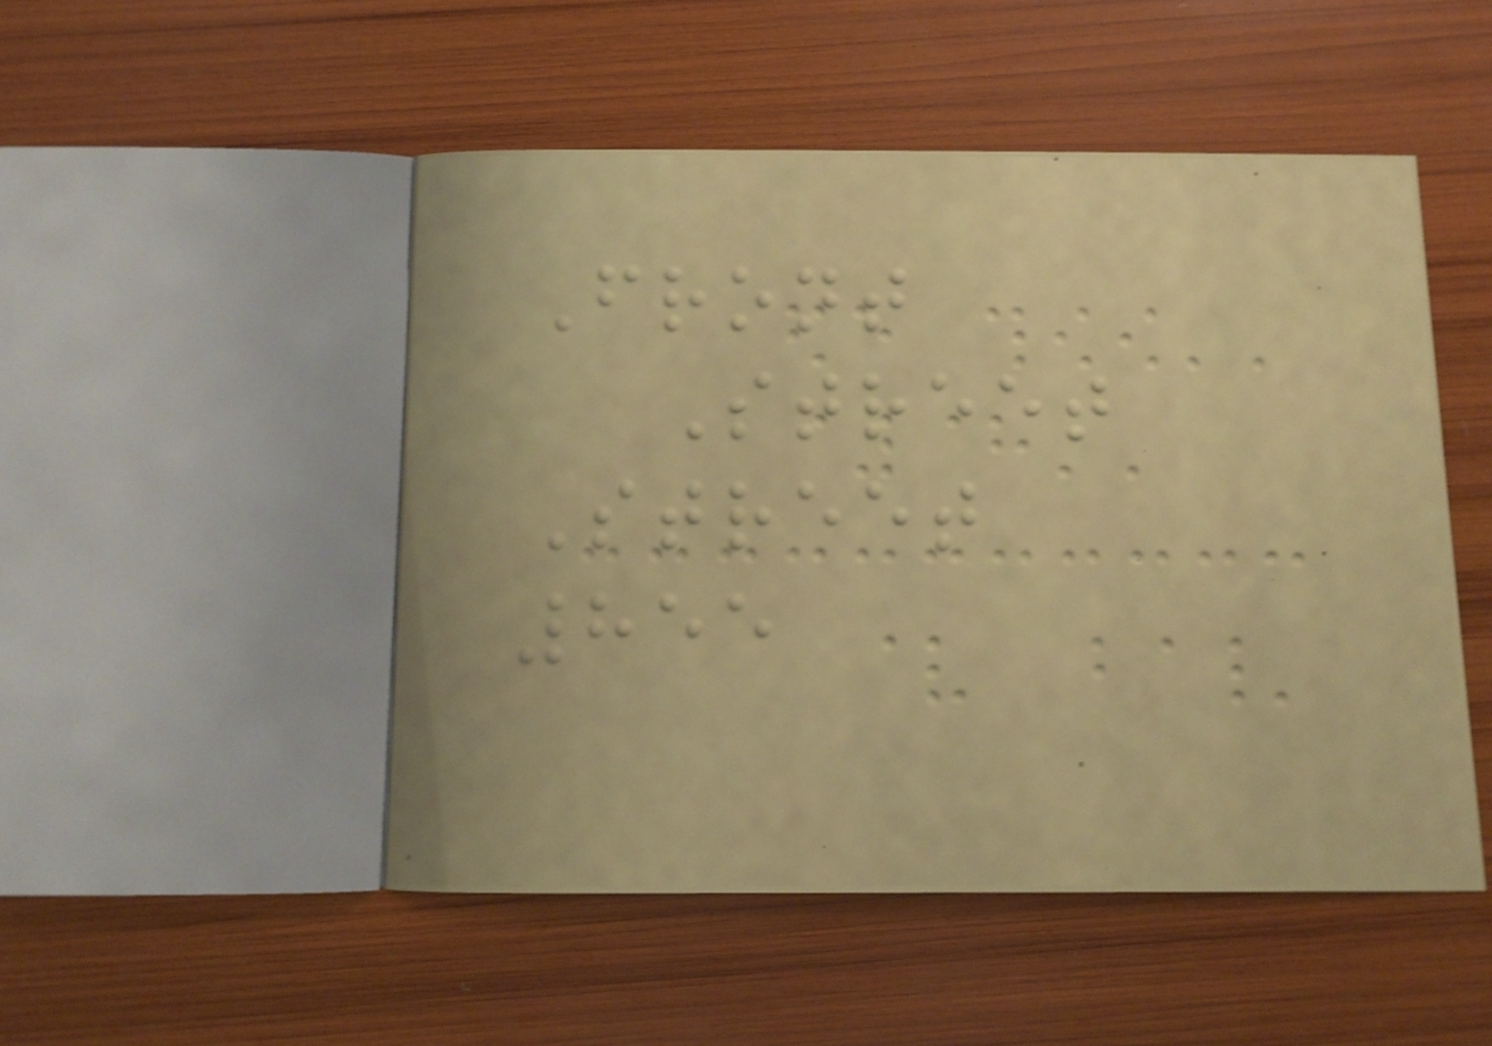Front
Street
Street
855
